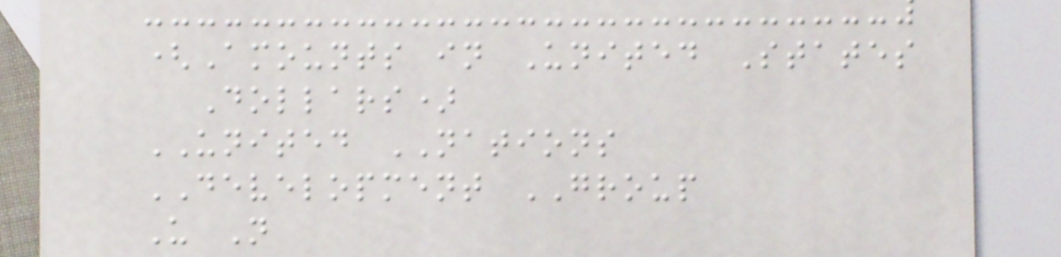(Amounts in United States
Dollars)
UNITED NATIONS
DEVELOPMENT GROUP
U N
